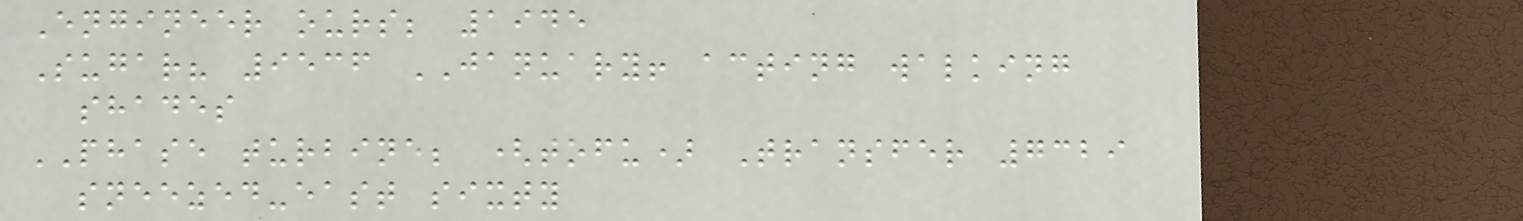Engineer ours; 1945
Sugar? 9536 JANUARY! acting walking
shades
PHASE turbine; (tofu) Transfer 7329
sneezed-east sixty
